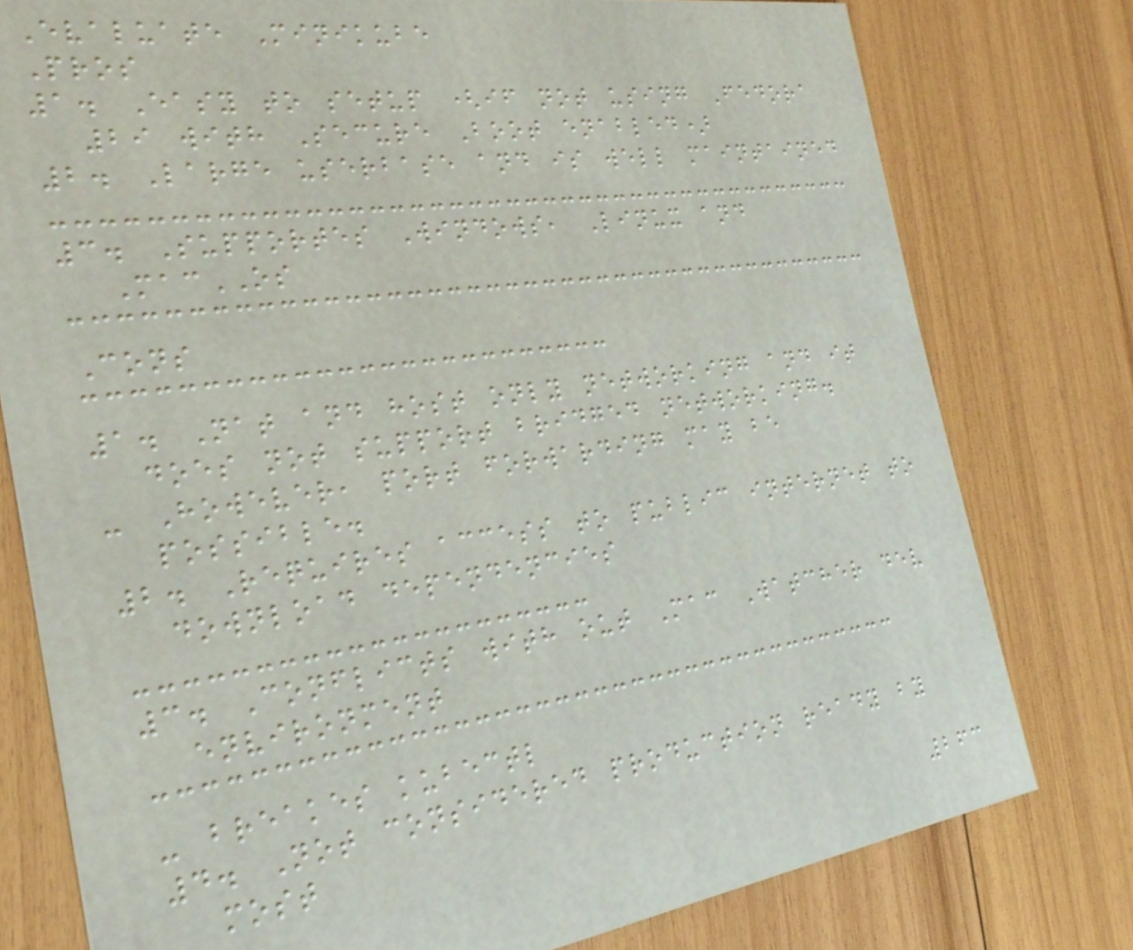Evaluate Minikube
Pros
1. Easy to setup (if not using Fedora
29 with Secure Boot enabled)
2. Large userbase and is well maintained
3. Supportes Windows, Linux and
MacOS
Cons
1. Nat and host only networking and it
does not support bridged networking.
- However, port forwarding may be
possible.
2. Requires access to public internet to
download dependencies
3. Conflicts with out Mac Watcher dev
environment
- breakes kubectl
4. Not considered production ready by
most
263
